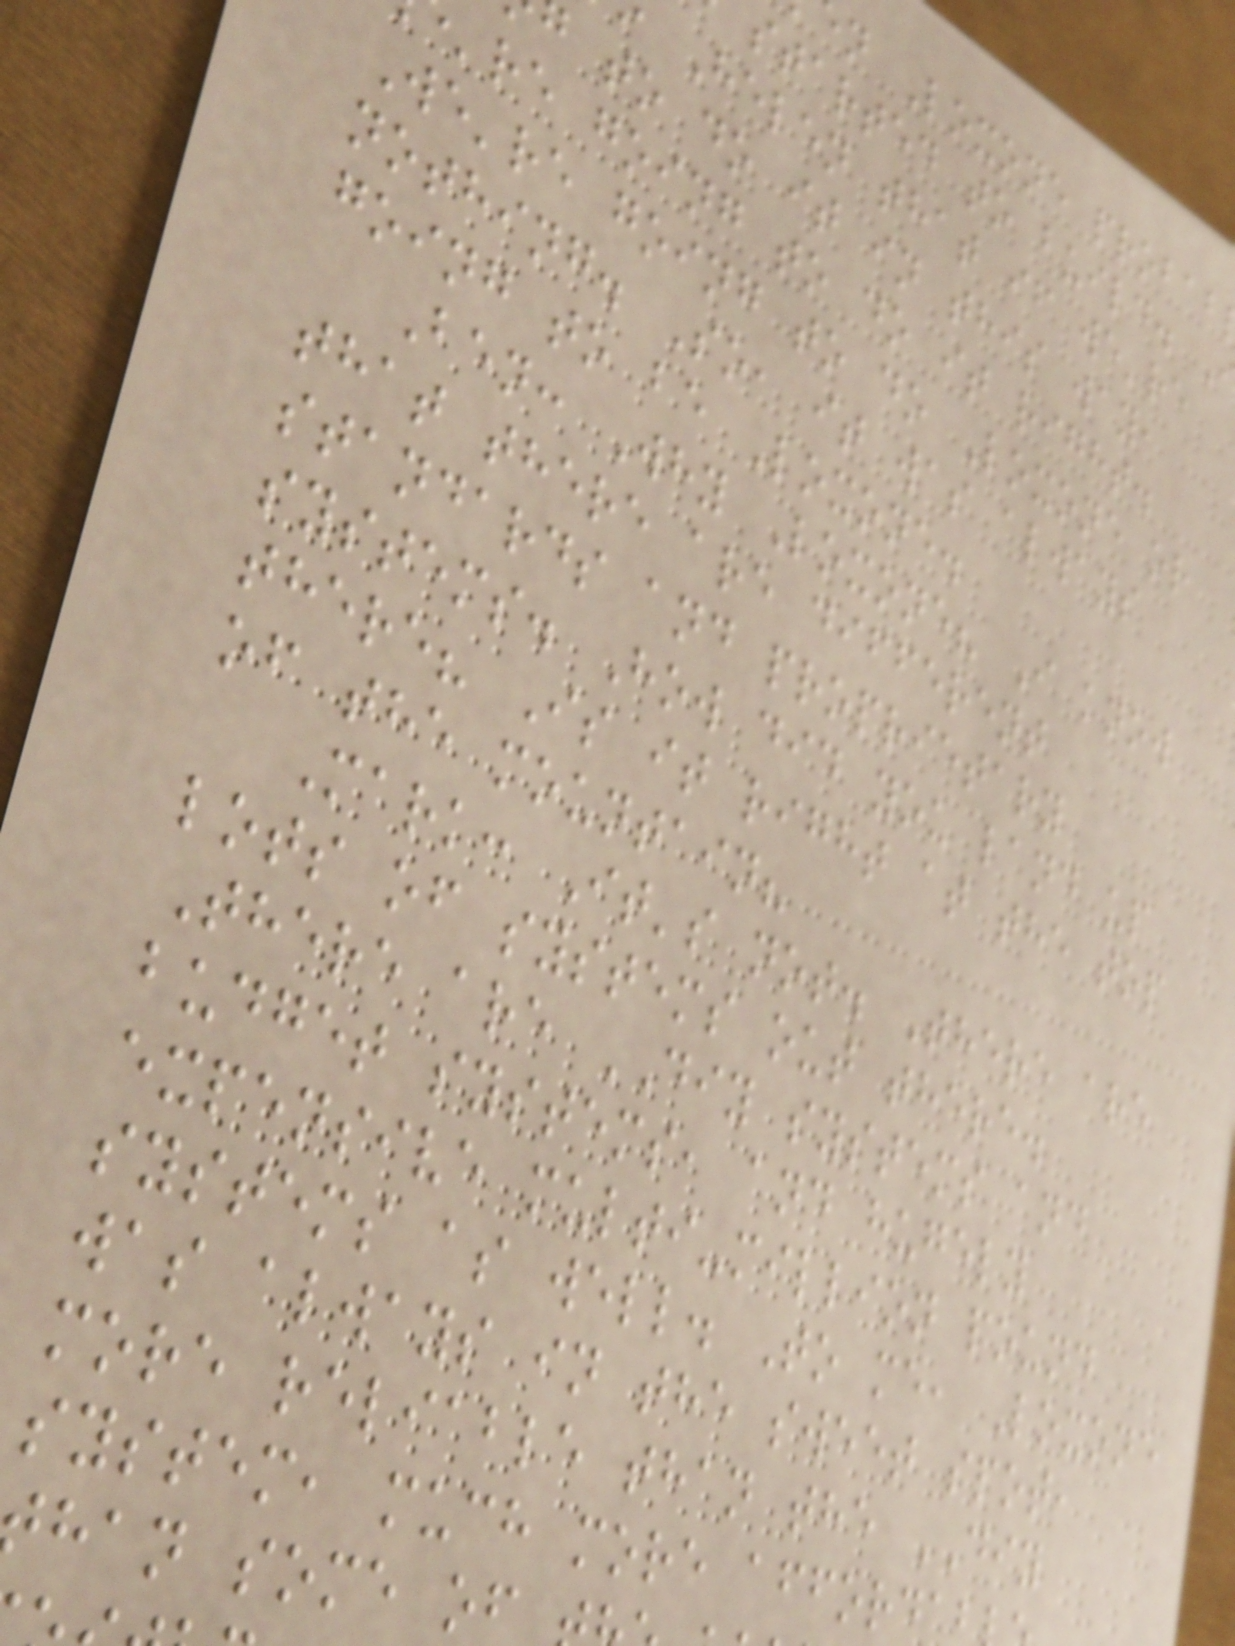n Loxone probab
started to build.
Helen that if we're
to do it in this way,
're going to do it right.
We're going to do Loxone or
nothing. So, it was always
going to be Loxone.
Ben: Why Loxone? I know
that there are different
standards and proprietary
systems. How did you land up
there? Is it right at the top
of the mountain?
Mark: It's not. There are
lots of systems out there.
There are DIY systems and
budget systems, and hugely
expensive multi-million pound
systems as well. To me, Loxone
was always in the sweet spot,
more reliable than the DIY
system, much more afforda
han some of
